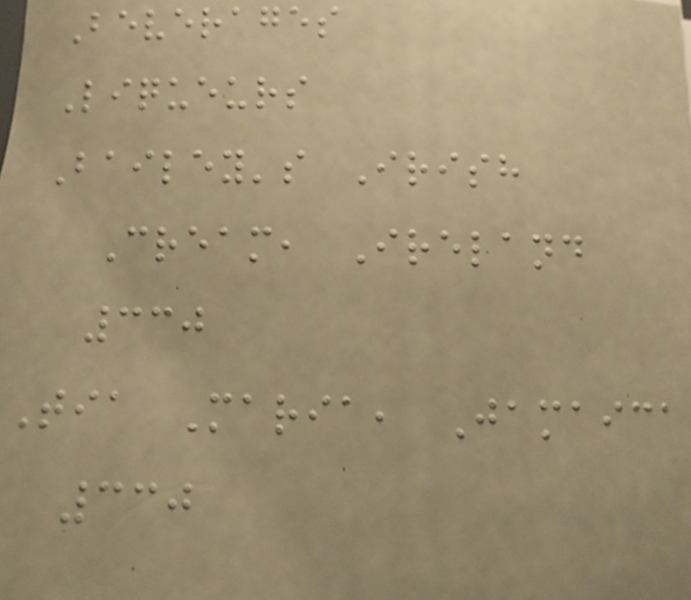Beverages
Liqueurs
Bailey's Irish
Cream, Ireland
330
Tia Maria, Jamaica
330
